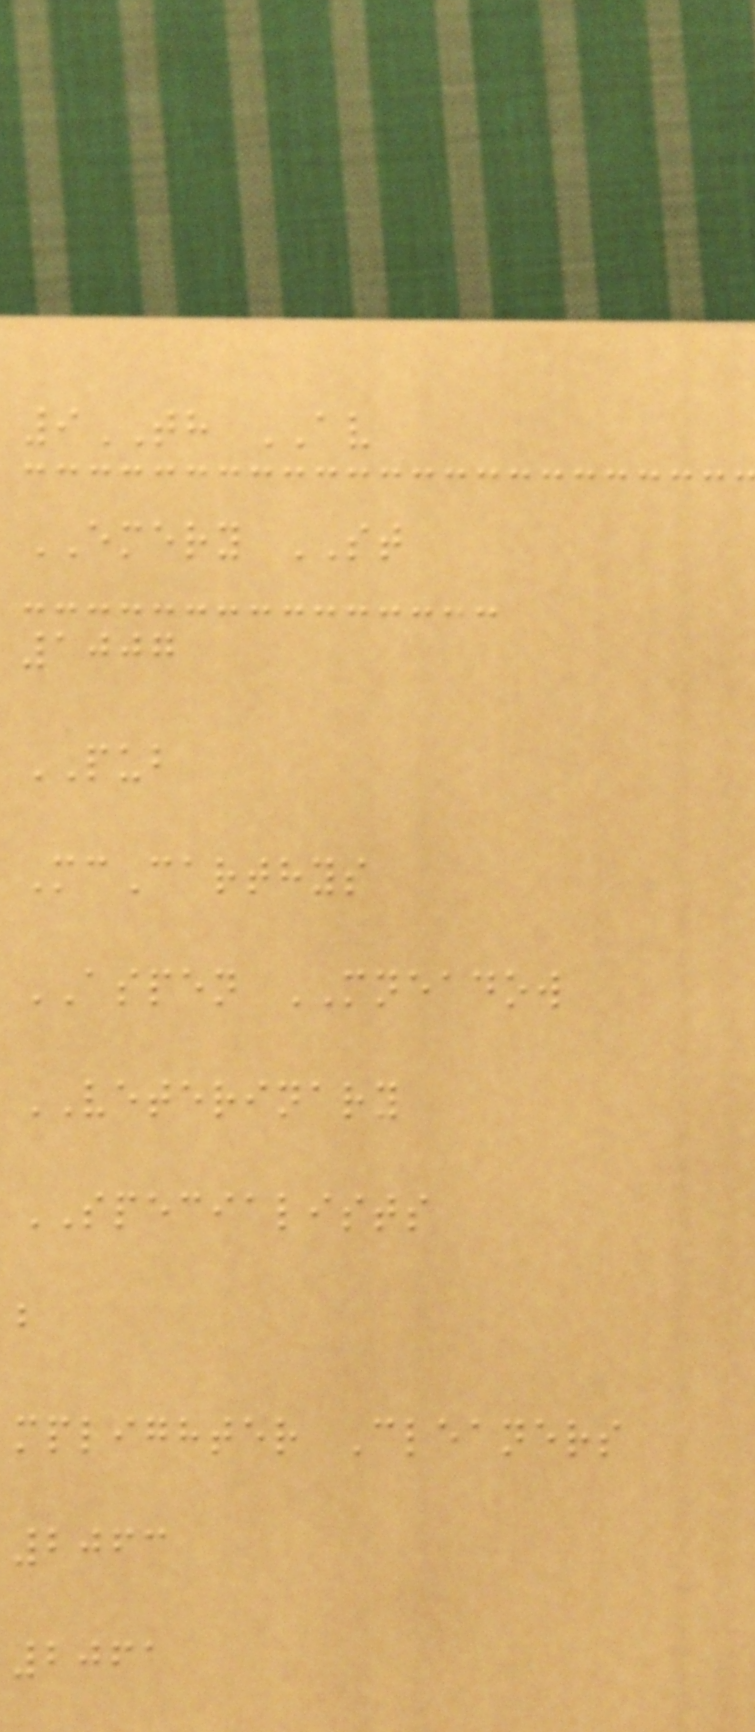9TH AV
EMERY ST
1007
PUB
McCarthys
ASPEN MNEADOW
VETERINARY
SPECIALISTS
b
mplighter Cleaners
2063
2061
